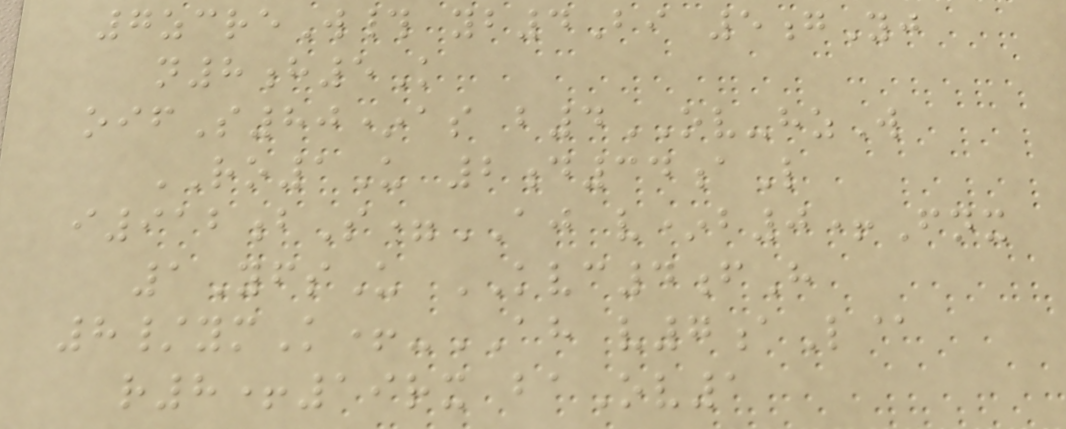7zcreW# yb4Bi 5gYj
n8h5K
oifS80*as b4OV-hzW
RO1U 2d34aL
i912bS=AJ v*b0+Fnx
1YfsU KVC4fH
8/ymK+-AH v7aL@
r8+19rx baOv1
